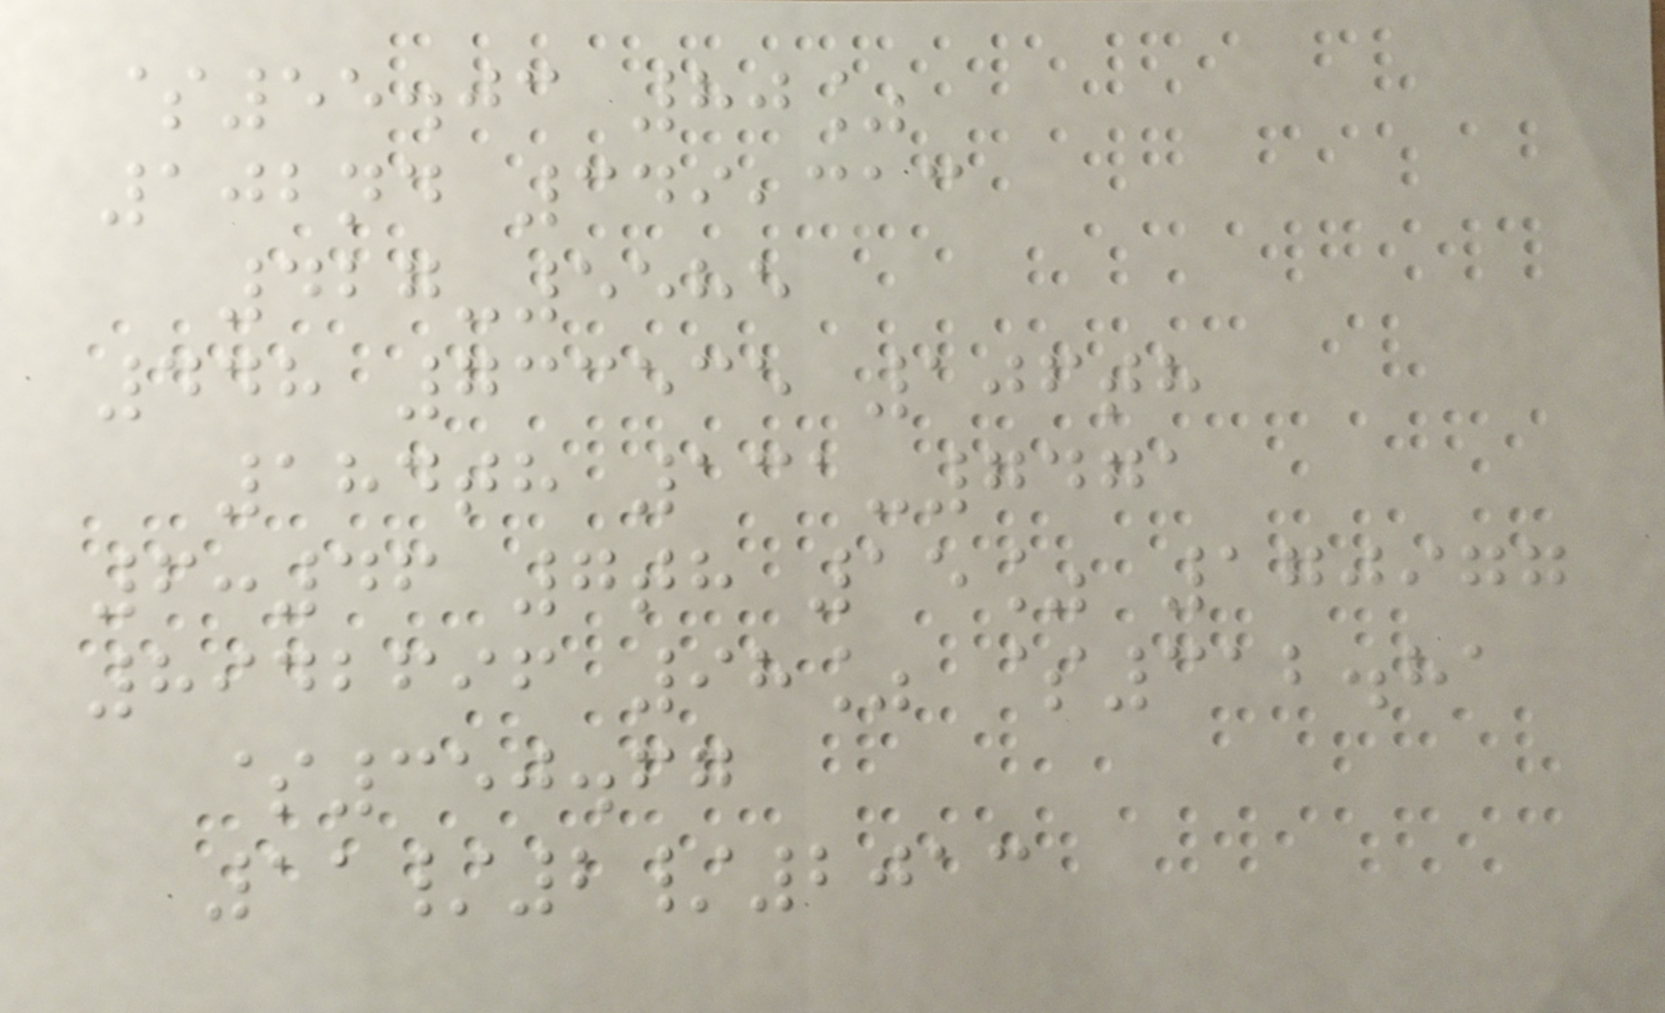$55.03 80%
102nd 349,313
427-5585
448 733535 106th
184th 131-7471
6:46 7th 15% 170977
8942696 98% $312.81
$350.67
11/2/2013
